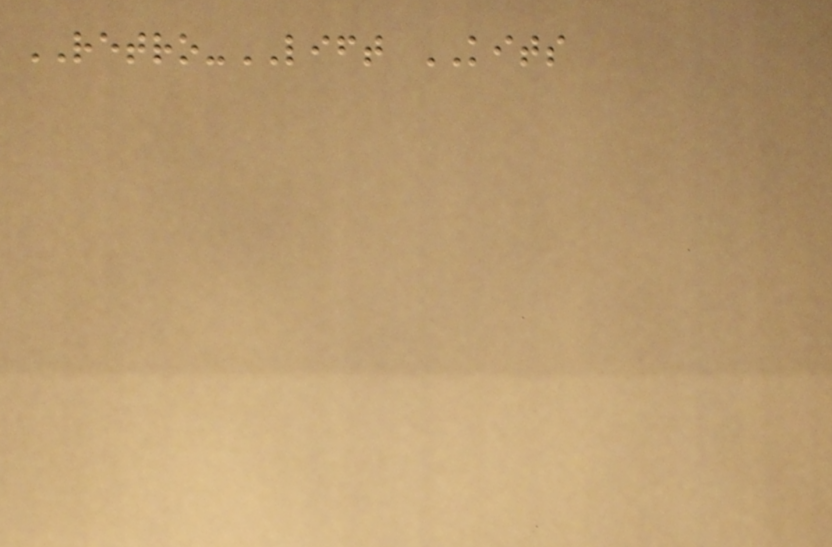RETRO-LIFT KITS
